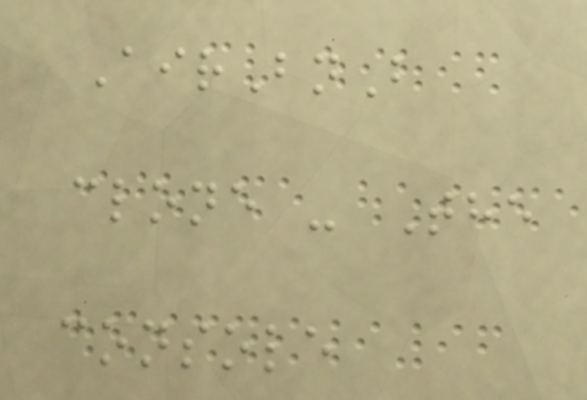AirBnB
clone - The
console
